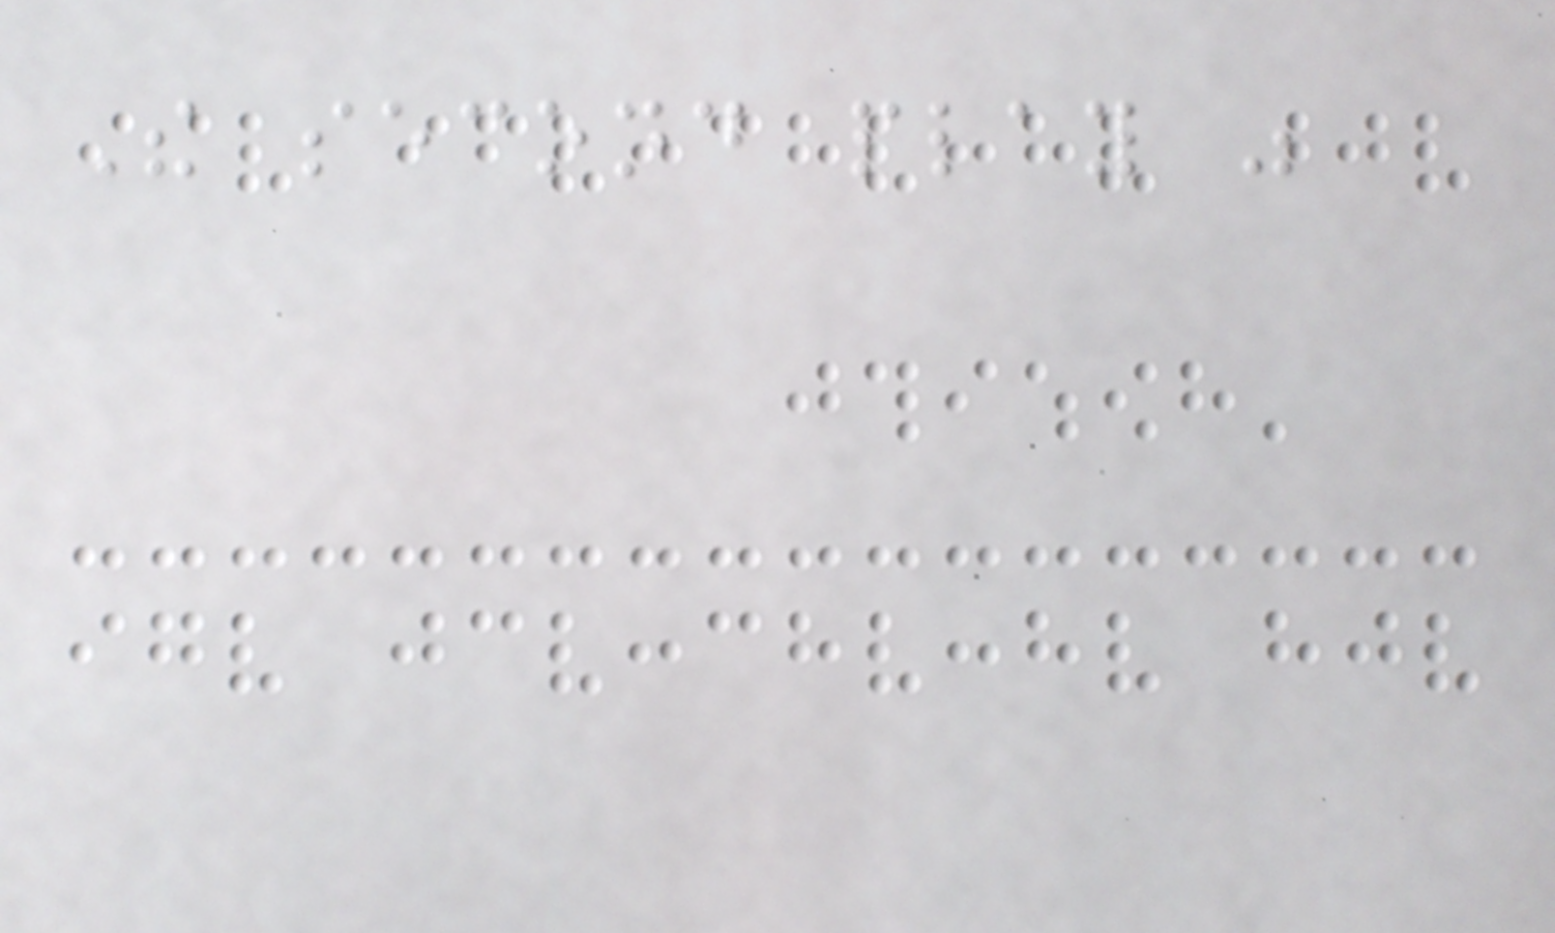The second play was
